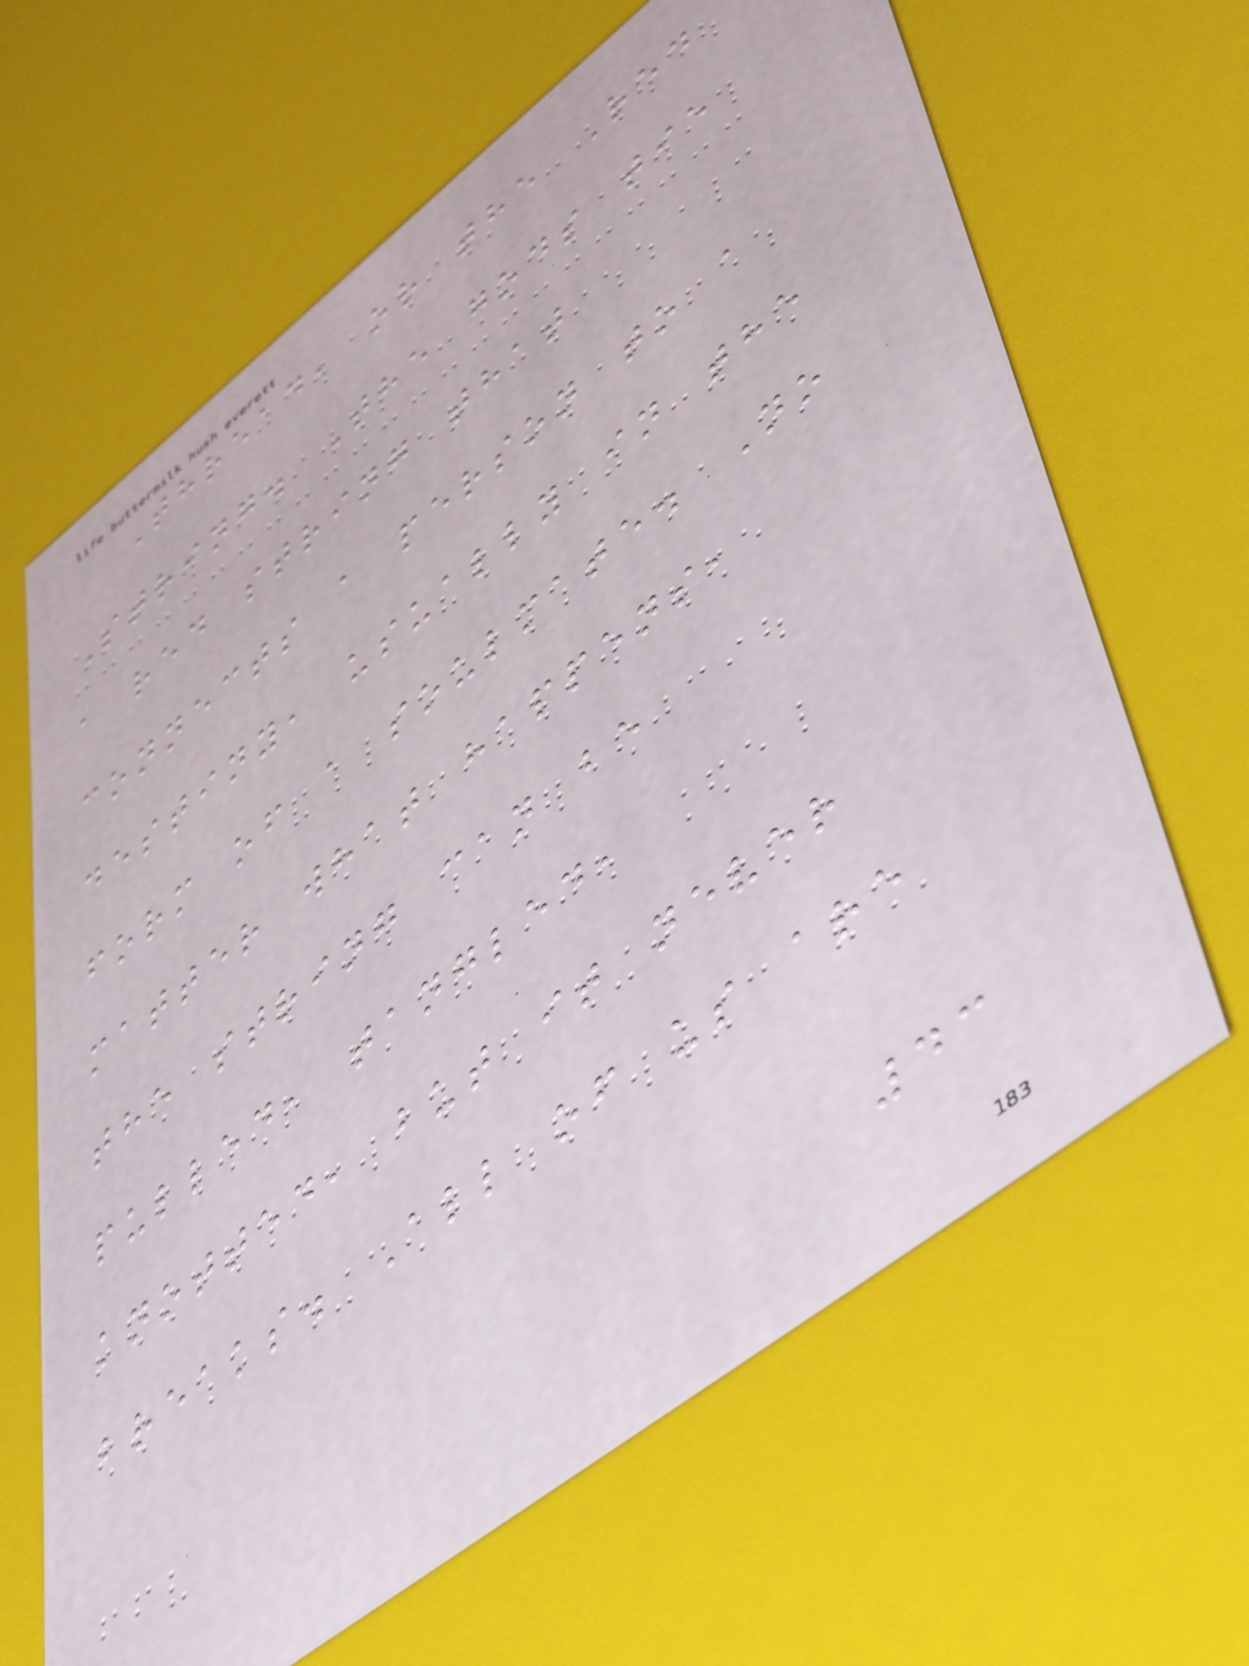Thread, or the Red
String. The gods tie
a red string that
connects a person to a
destiny, usually in the
form of a soulmate. No
matter what happens,
the string can be
pulled, tangled,
knotted, but it never
breaks. All of us are
43
